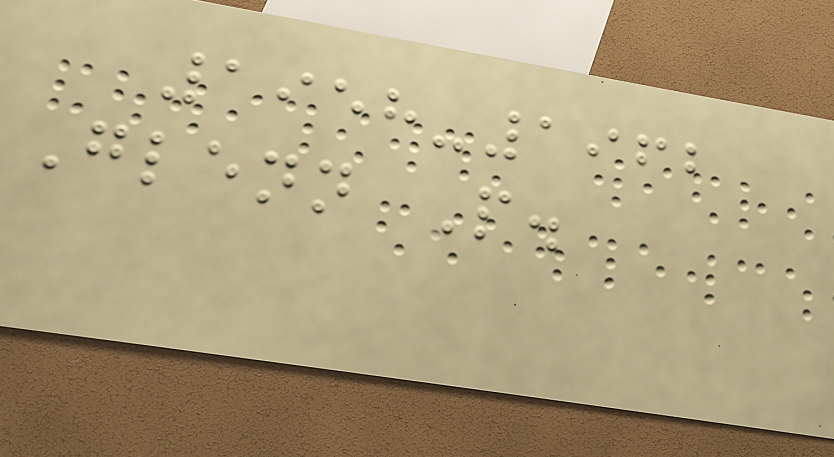1958-1962
Glenn P.
